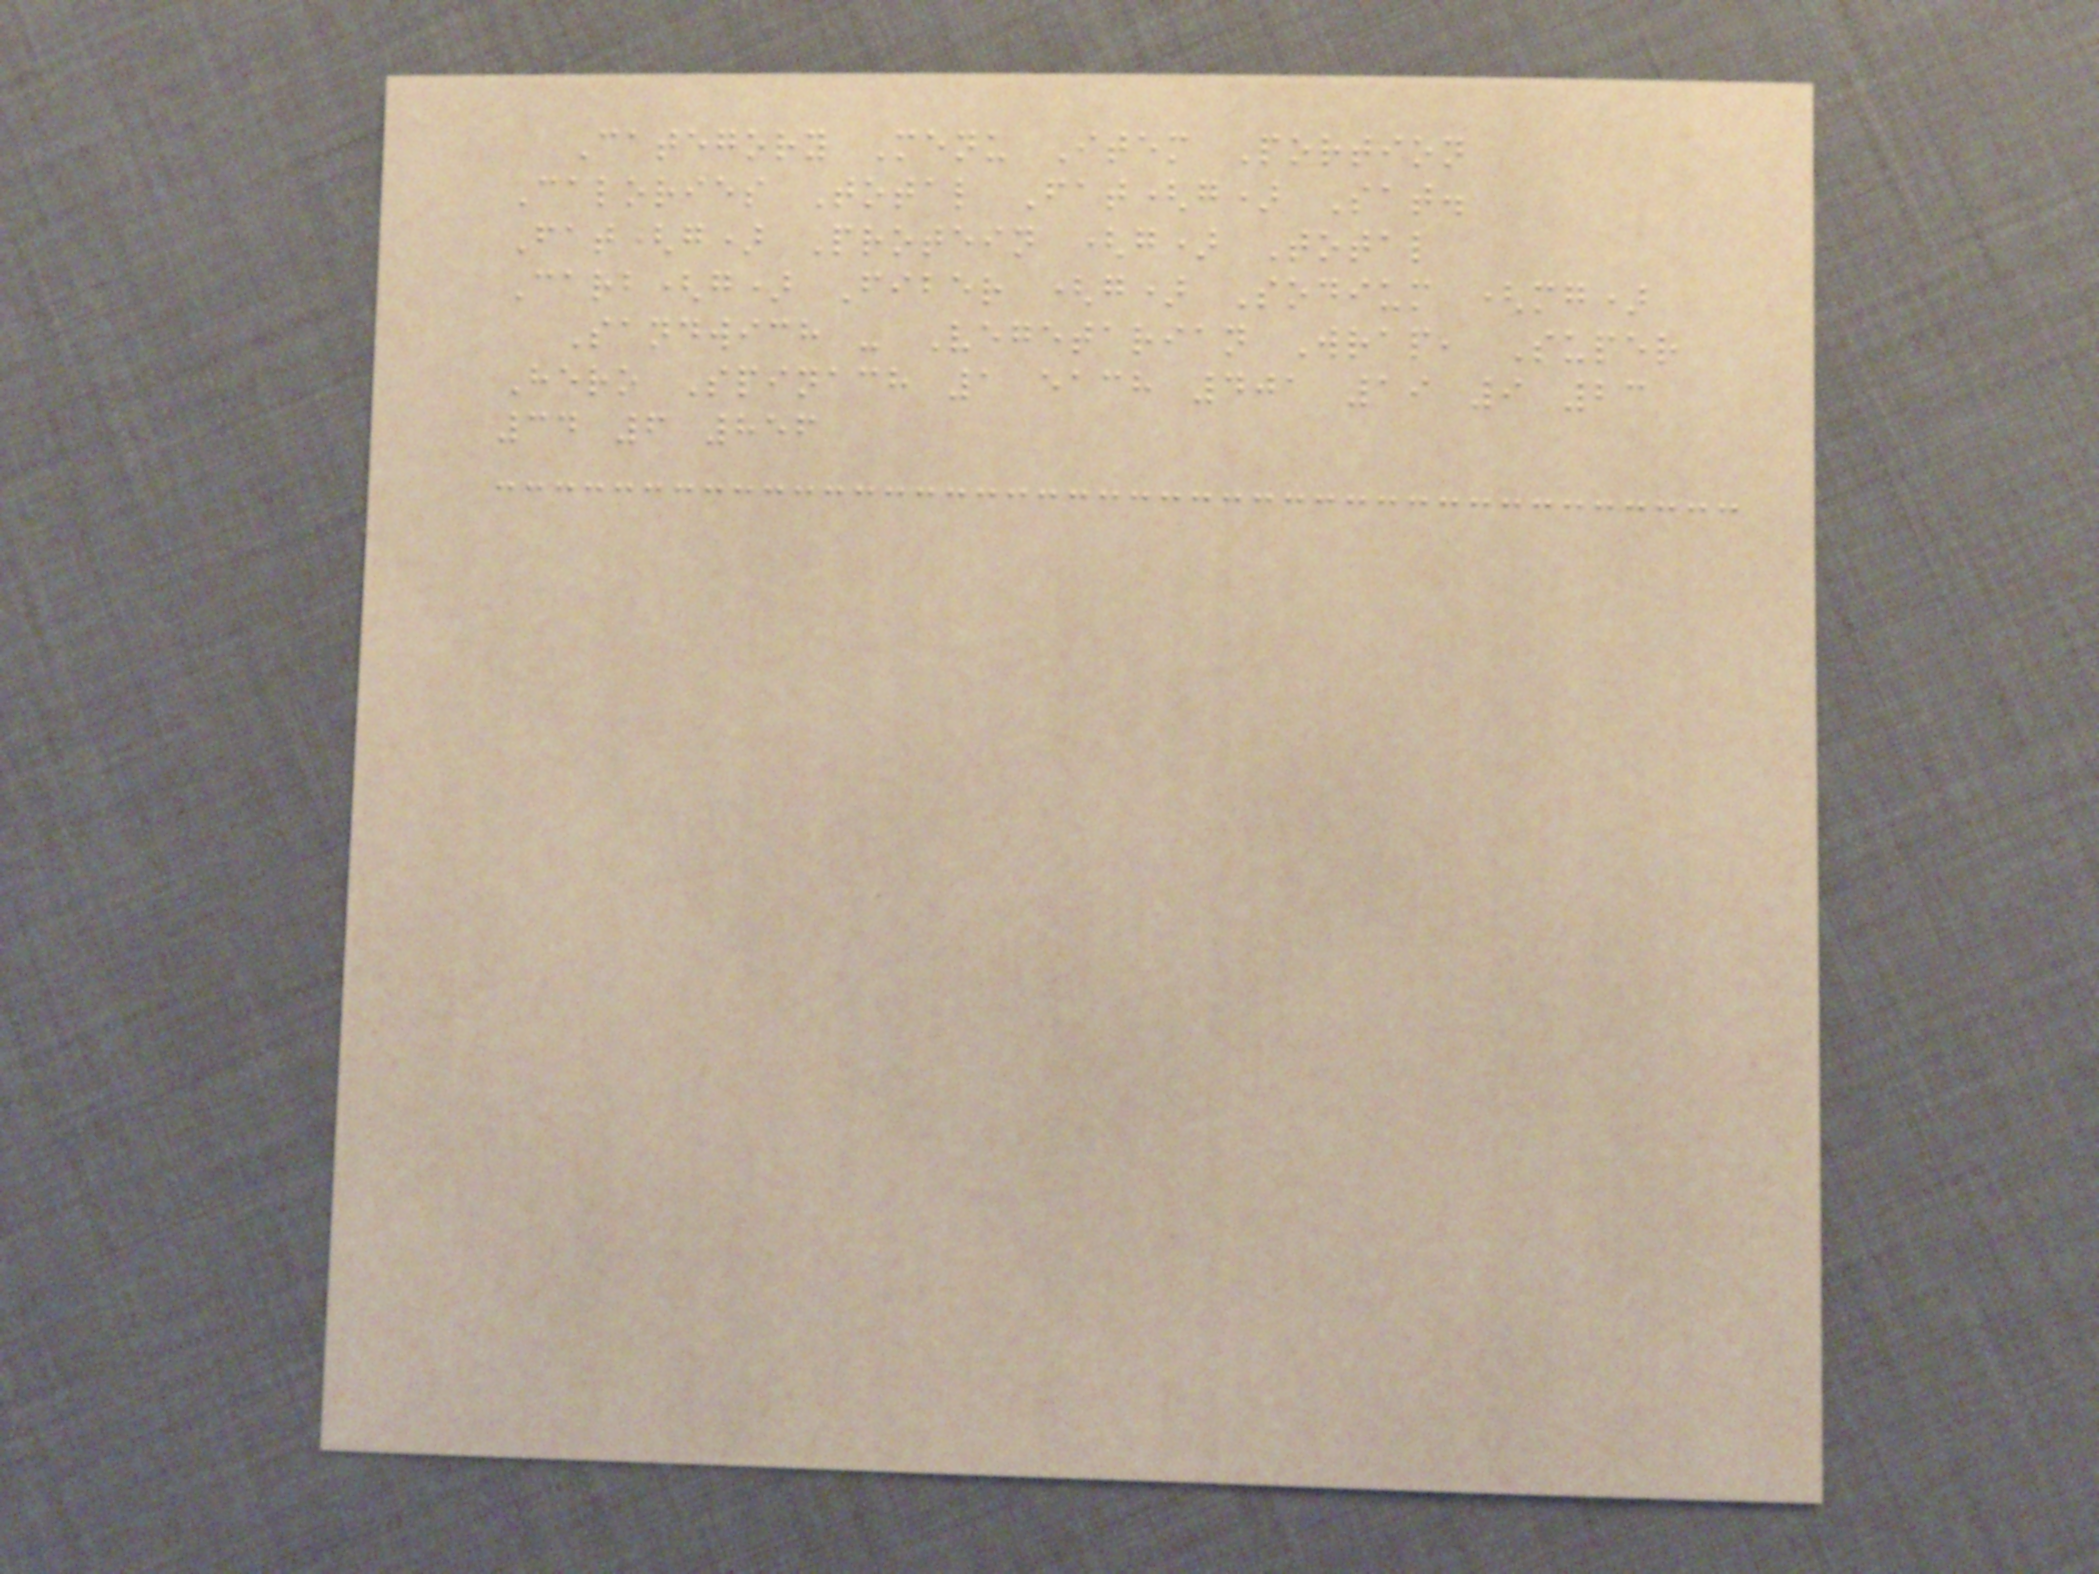Category Menu Item Portion
Calories Total Fat(g) Sat.
Fat(g) Protein (g) Total
Carb(g) Fiber (g) Sodium (mg)
Sandwich - Vegetarian Wrap, Super
Hero Spinach 1 each 401 19 9 23
34 6 856
